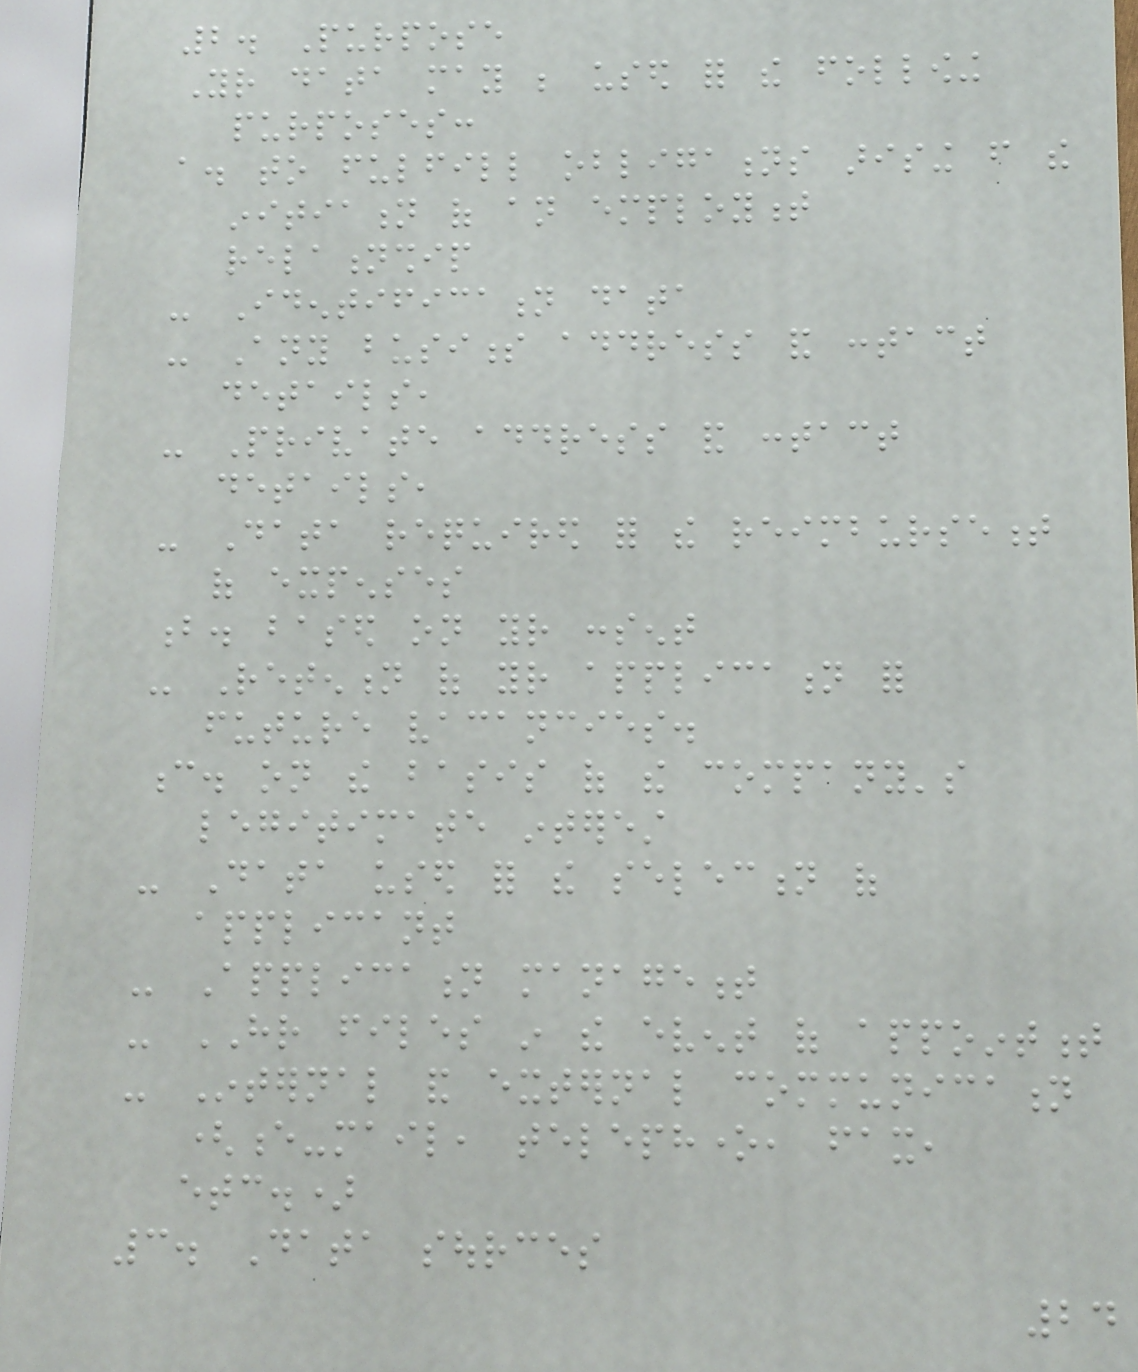2. Purpose
Your data may be used for the following
purposes:
a. to fulfill obligations arising from the
initiation of an employment
relationship
- Identification data
- Any business address and contact
details,
- Private address and contact
details,
- Data required for the reimbursement
of expenses
b. based on your consent
- Retention of your application for
future vacancies.
c. on the basis of the company's
legitimate interest
- Data used for the selection of
applicant
- Application management
- HR files in the event of appointment
- Internal and external communication
(e-mail, telephone, fax,
etc.)
3. Data sources
24
